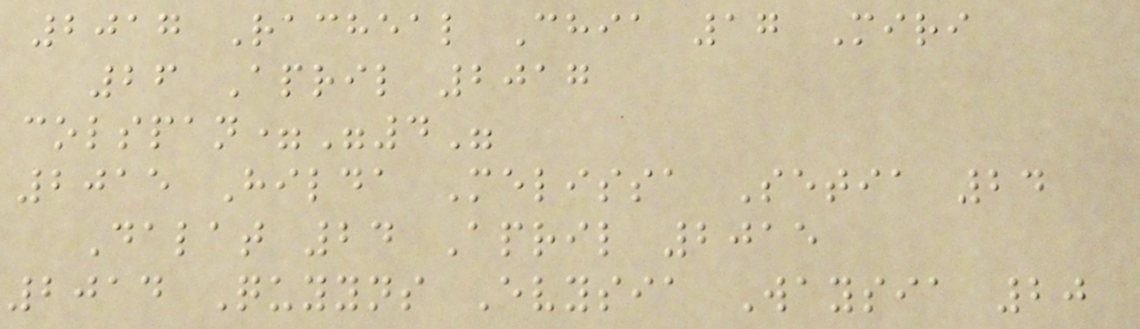2017 Racheal Chia 17 Miri
26 April 2017
colspan="4"
2015 Hilda Melissa Setia 24
Dalat 24 April 2015
2014 Quyyns Evysia Waysia 20
